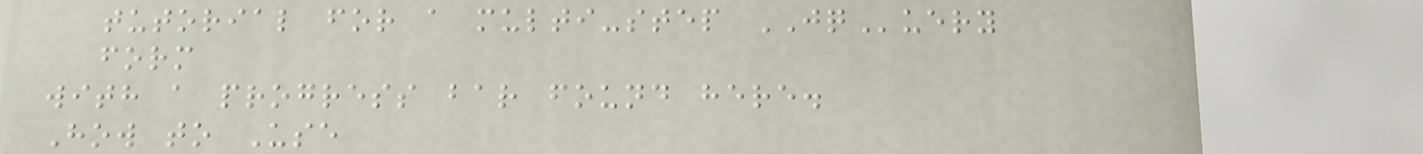tutorial for a multi-step JQuery
form
with a progress bar found here.
How to Use
